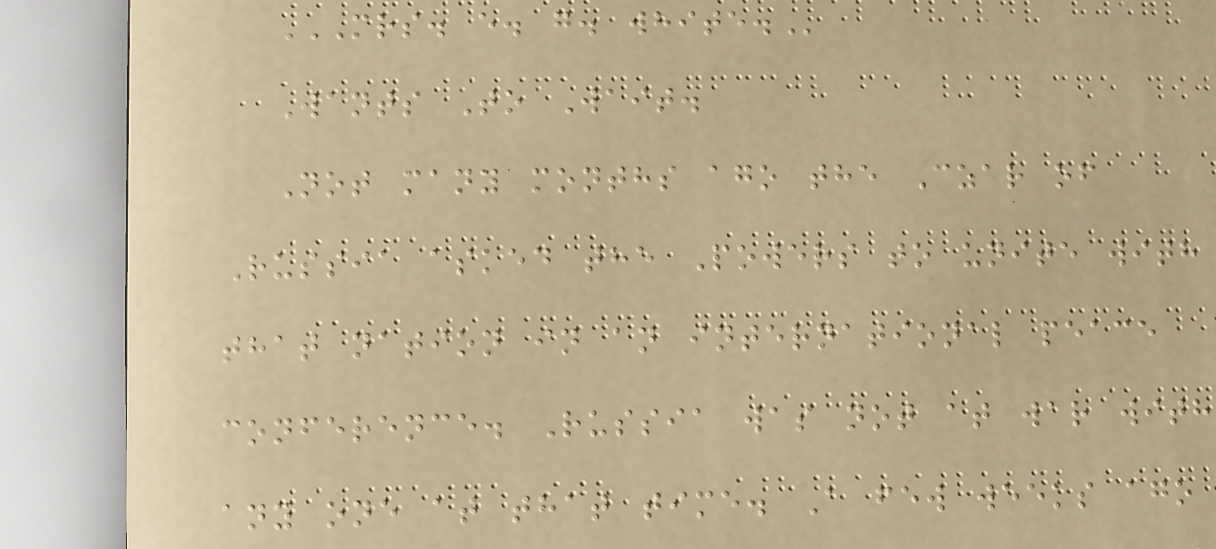MRS. E. G. WHITE.
Wants To Wait.
Not many months ago the Czar of
Russia asked the Powers to unite with
that nation in an international peace
conference. Russia was not at war with
any one at that time. A few weeks ago
